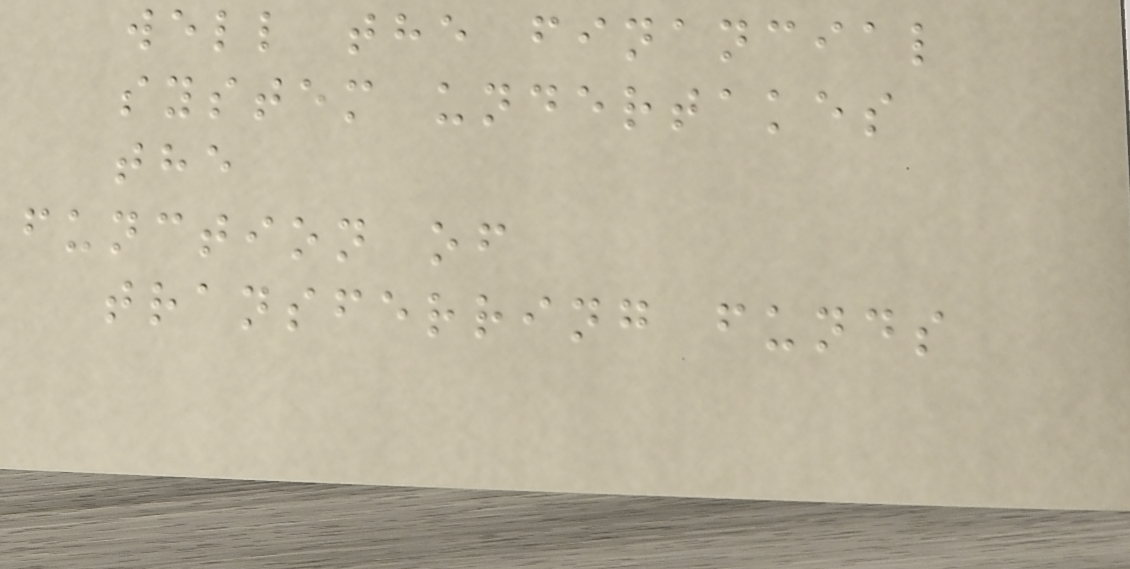well the financial
system undertakes
the
function of
transferring funds
